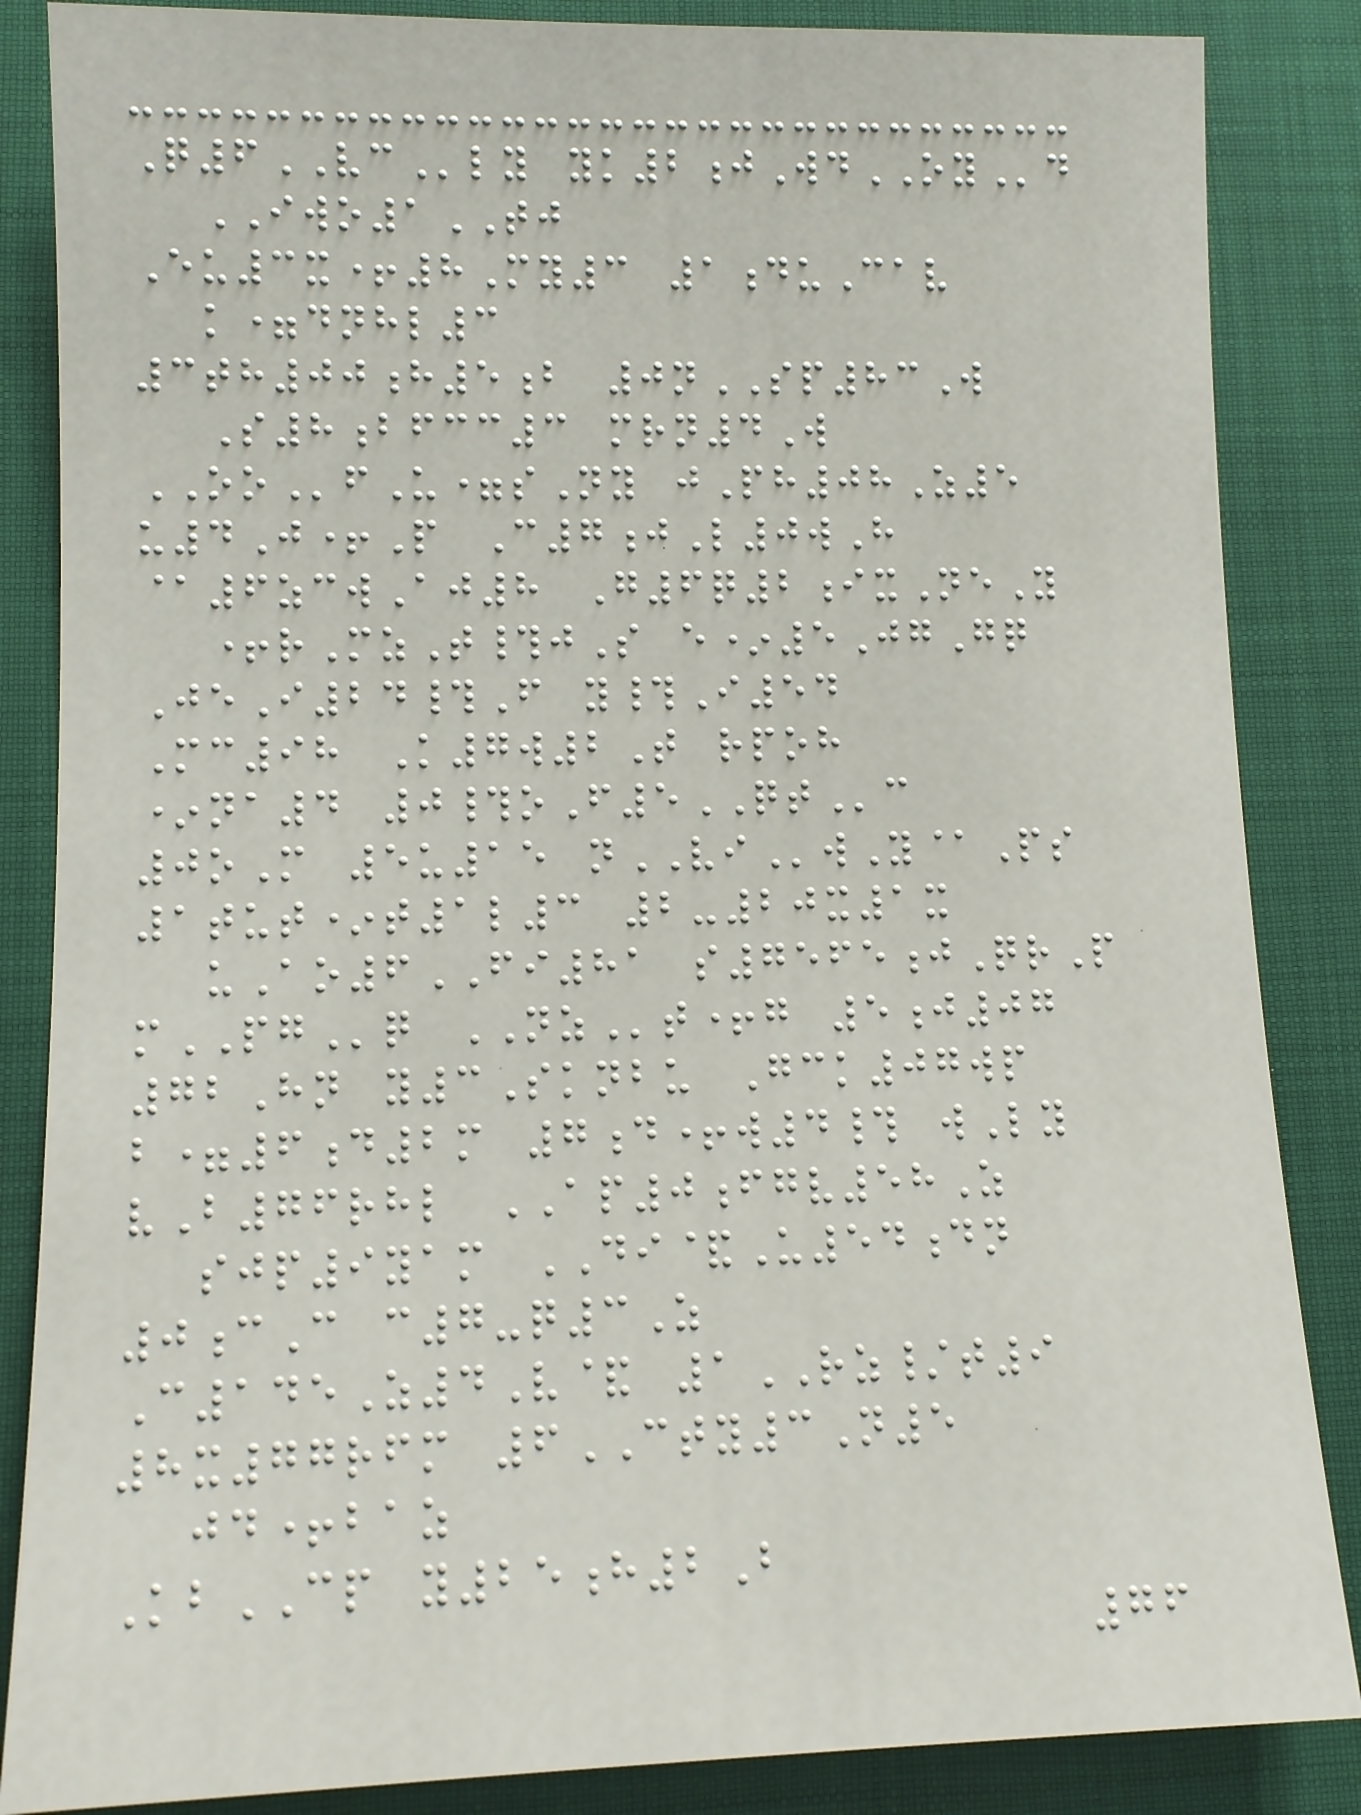Q6VCly yk2jWdOYd
IWO1TJ
Eu3x+8My3 1duCav
k=dnhl3
3th00h5b 0nSP83W
S8bfcc3 mrn4W
OOfU=sNy jPh08Z5
u4J+P C7jL0wH
@6zcwAj8 G6q2ixNeY
+rMzT#jS e*5JgGq
JeI24#F y#I54
Mc98 K7w2T rpoh
*na4 0#oF5QTc
0oM 5u15 nVIwY@Ps
1tut*t1l3 2-20x1x
uAo6FI81 s7565jQrP
mPGq NZt+g 5j07
72Hn y3Sknbu Gck07wp
b=6d2m 7d+w4# wLy
vB76rhl AP0fgv58Z
sjp9yam DI&U54dn
0cC c7-q3Z
C145Z4V& 1RZ/t9
8x77rfm 6CTY3N5
jd+baz
KbCP y25h2B
76
